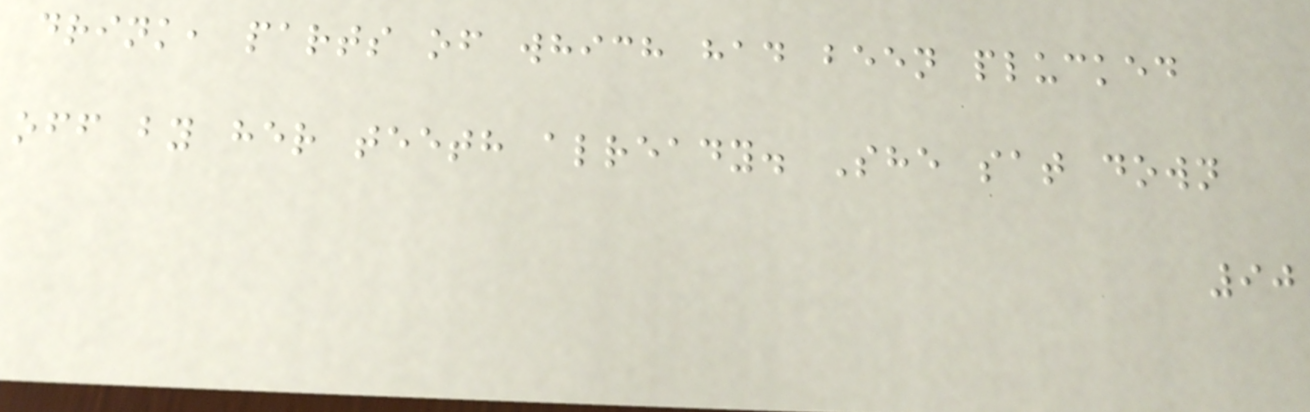drink, parts of which had been plucked
off by her teeth already. She sat down
90
